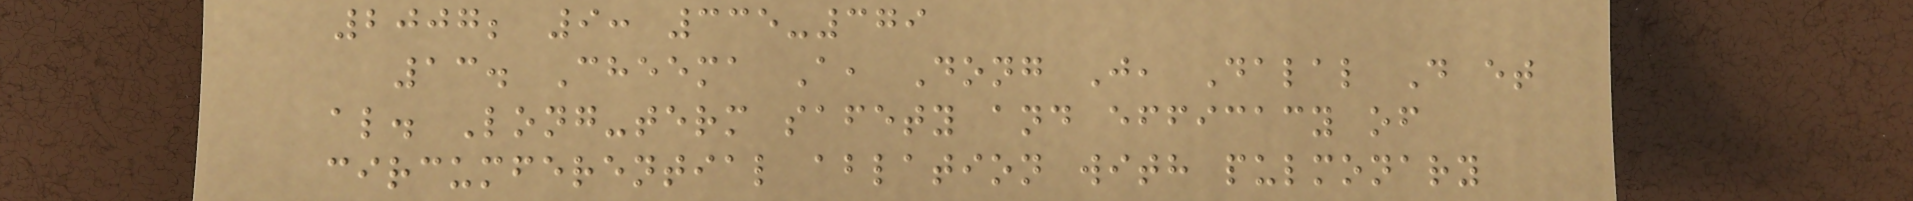2007; 9: 335-379
13. Cheema A, Dong J, Dalal D et
al. Long-term safety and efficacy of
circumferential ablation with pulmonary
